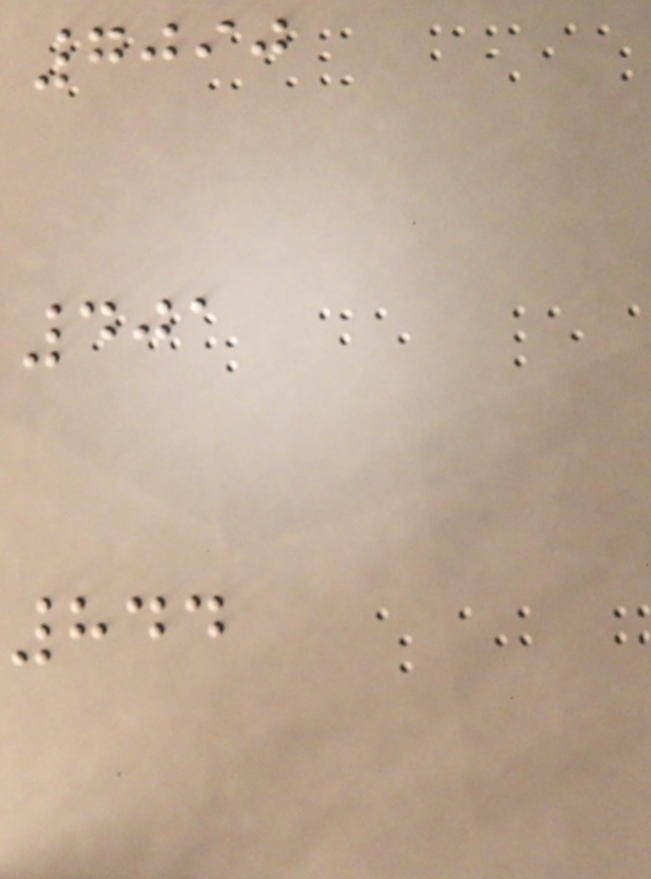7090
401
844
